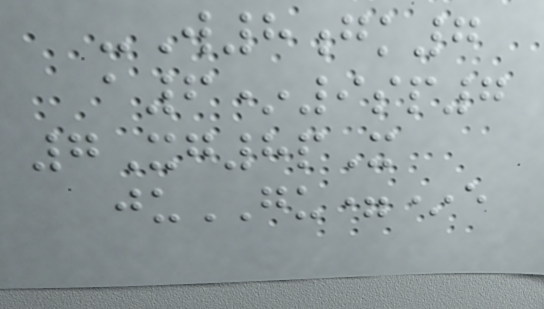-W8gk7
a6*9sp7
7Xg8pX
juGU=*e
